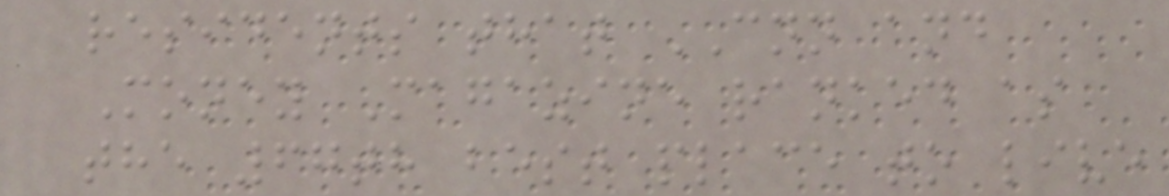residents that CNN and
Money Magazine ranked as
the 67th best place to live
